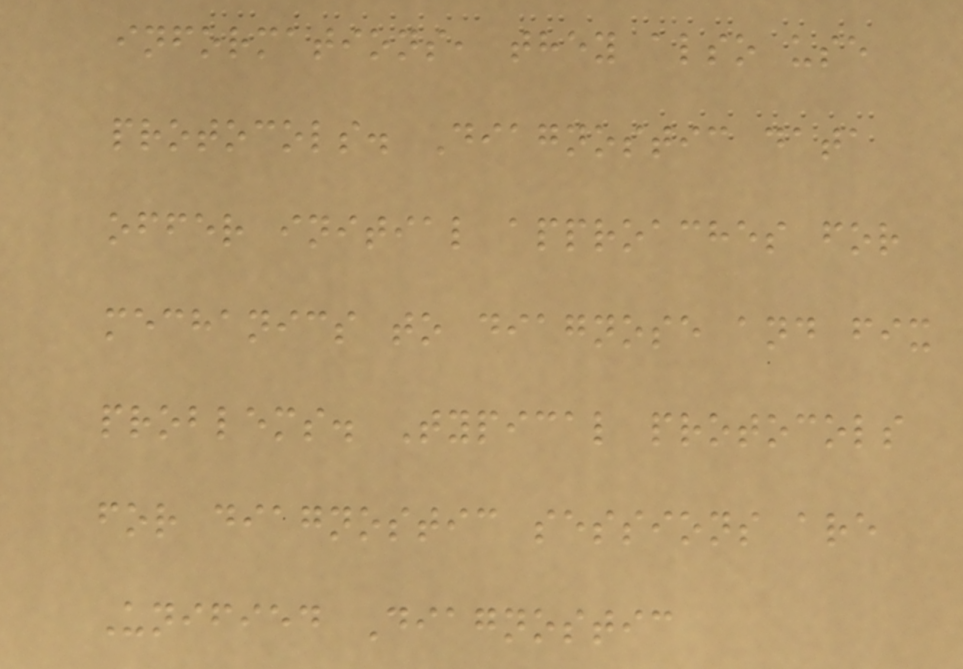informations, they also use
protocols. Diagnostic data
offer initial approaches for
mechanics to diagnose and fix
problems. Typical protocols
for diagnostic sessions are
Unified Diagnostic
